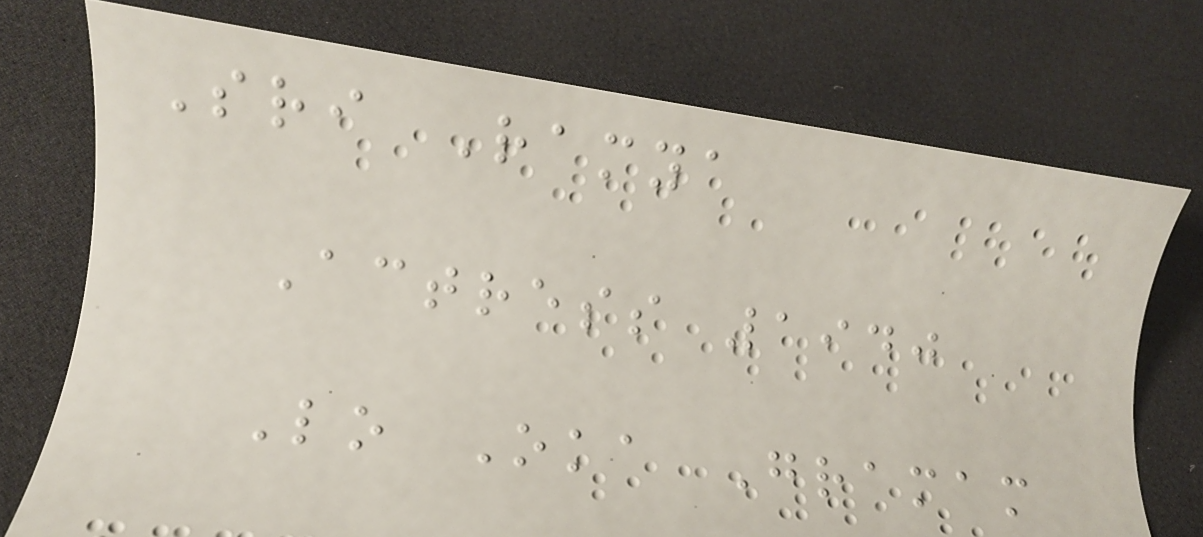Sri Ramya
Actress 1940
Lo Oka Gramam
